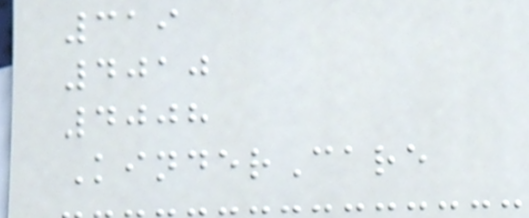319
4010
4008
KinderCare
